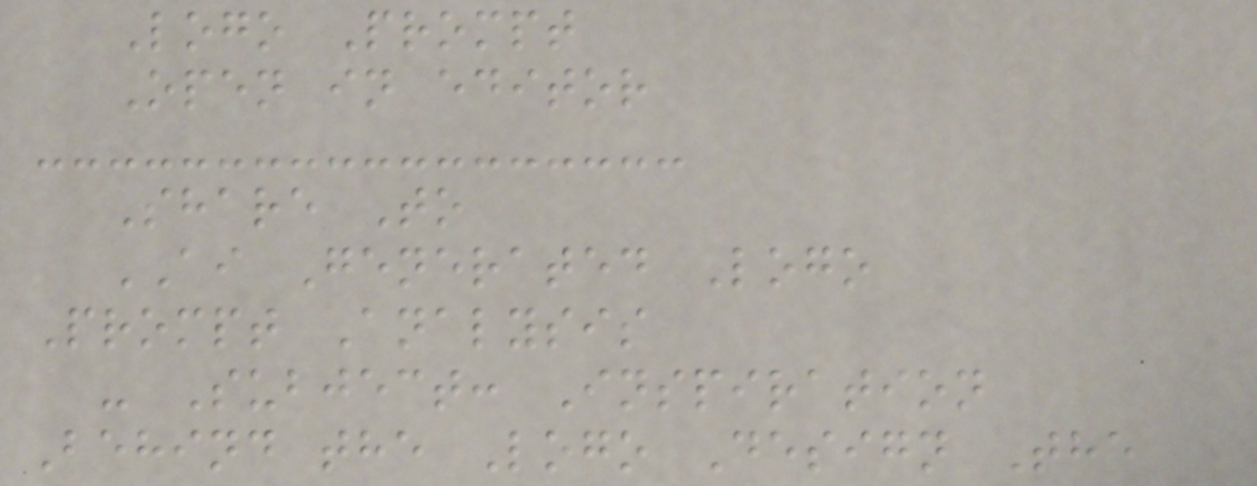Logo Prompt
Open in editor
Share To
AI Generated Logo
Prompt Analysis
- Subject: Inspiration
Behind the Logo Design The
